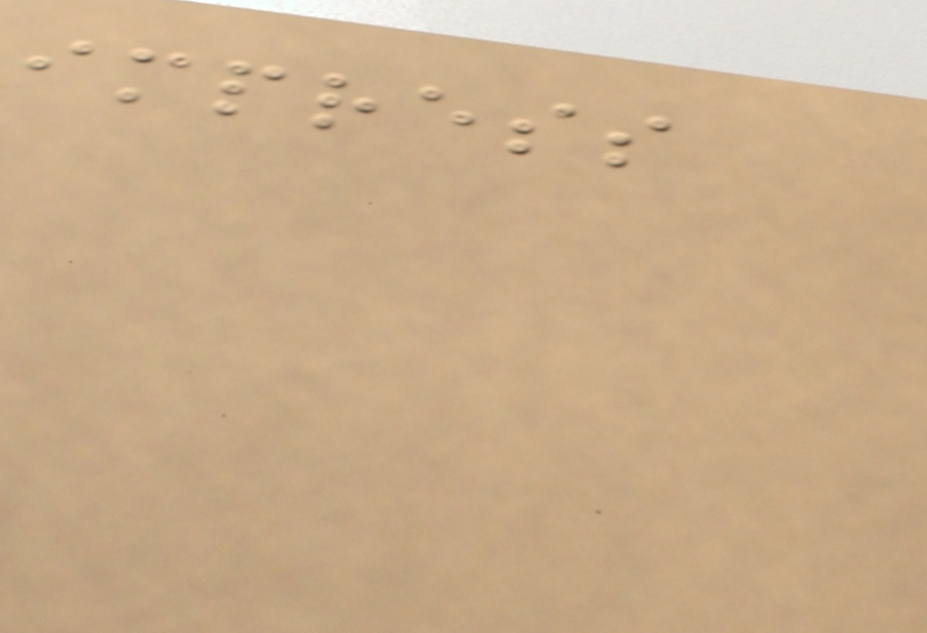impress
